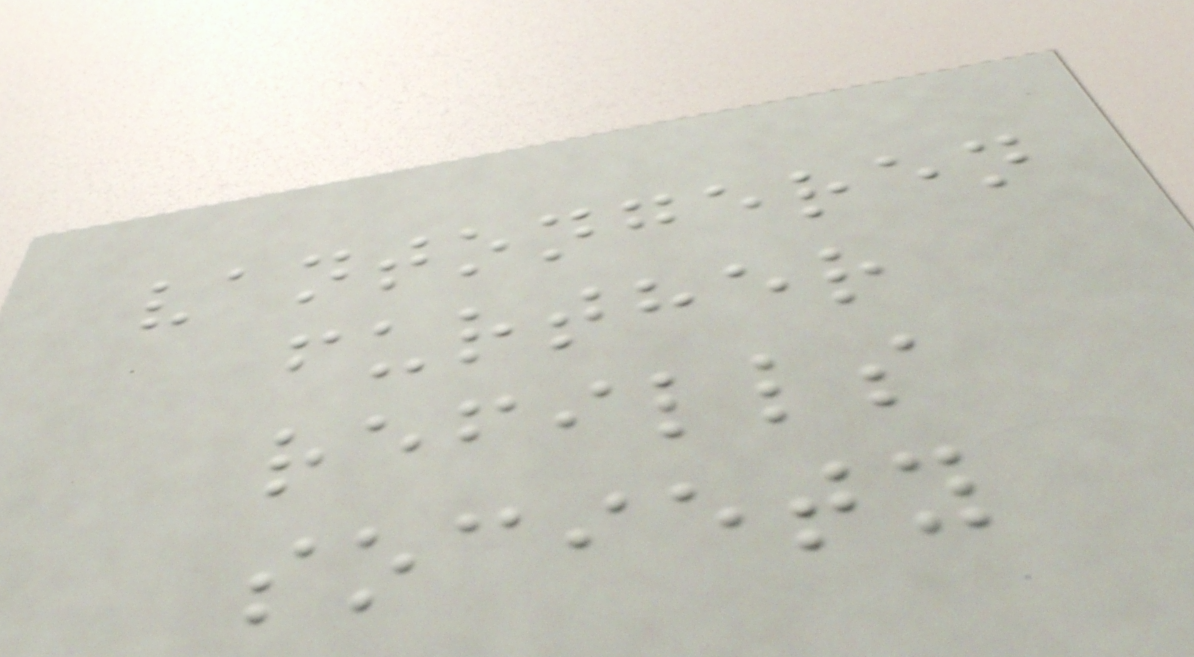vantongeren
further
refills
society
